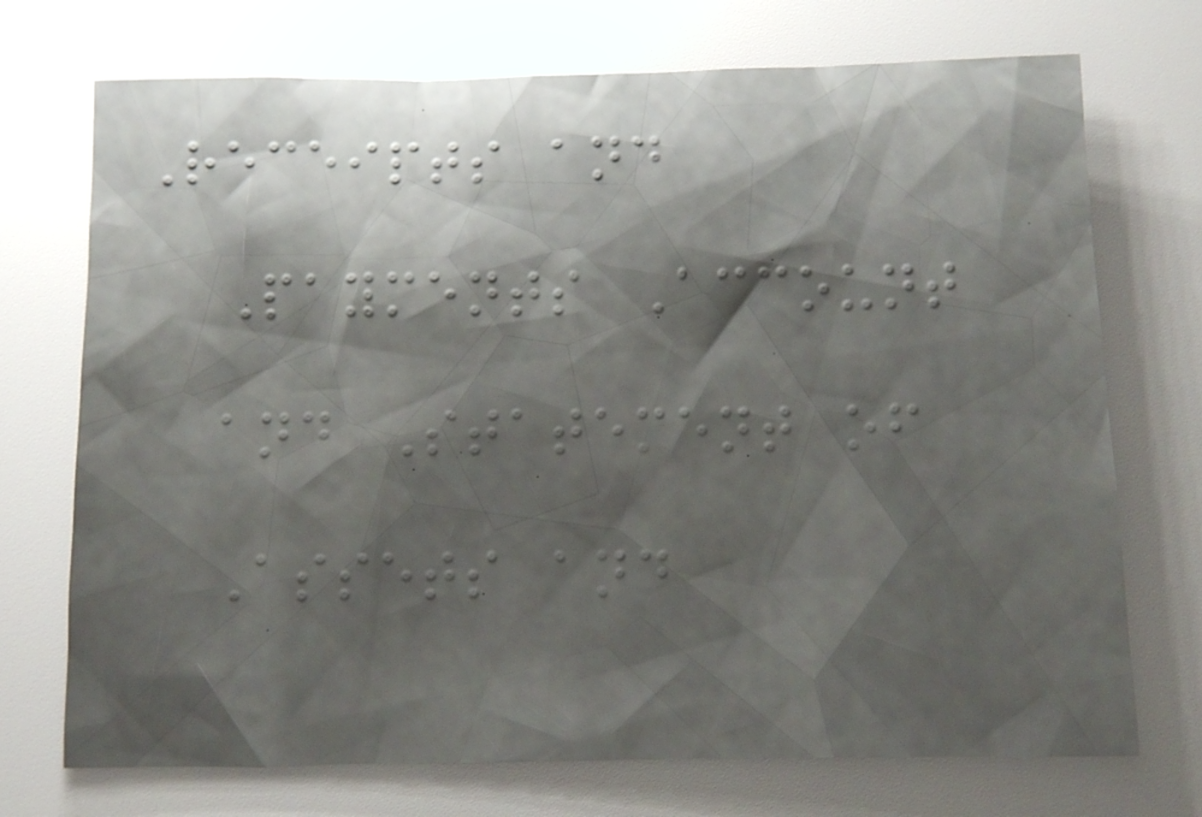Receipts and
Payments Account
and Statement of
Assets and
